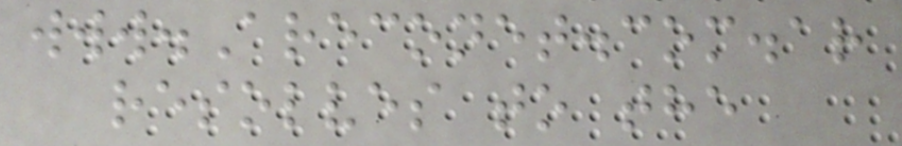www.Areconet.com.ar
resolves to the
